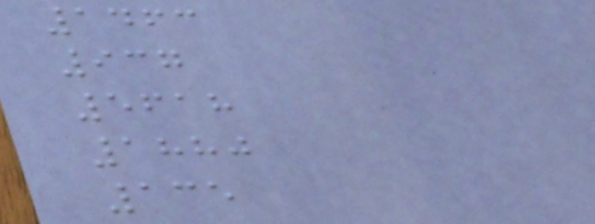1463
937
5618
1880
135
